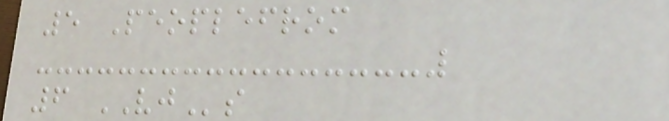5 Peoplefrom
6 VJs
